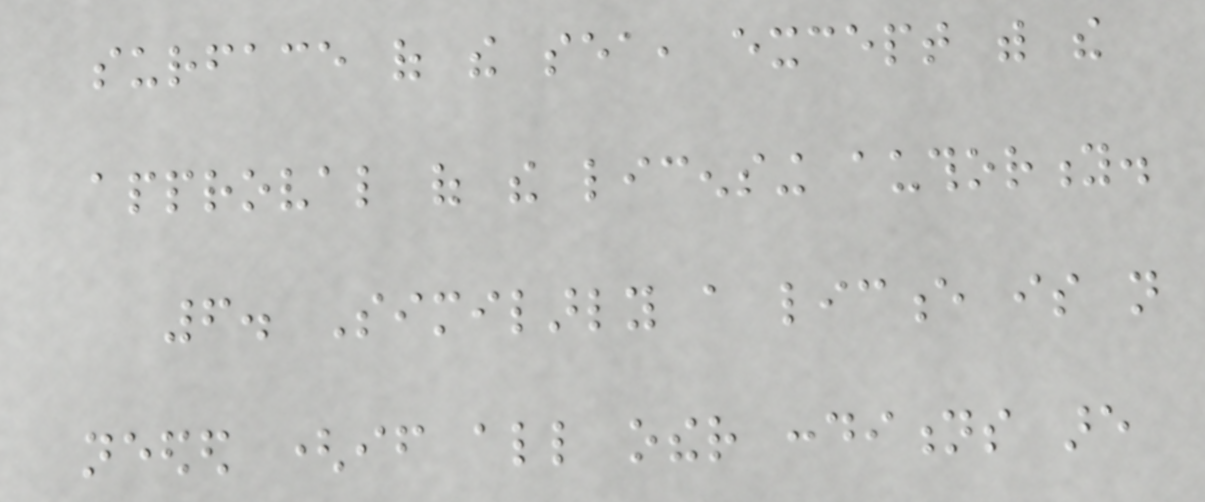surface of the sea, except with the
approval of the licensing authority.
6. Similarly a licence is not
needed (if all other conditions are
